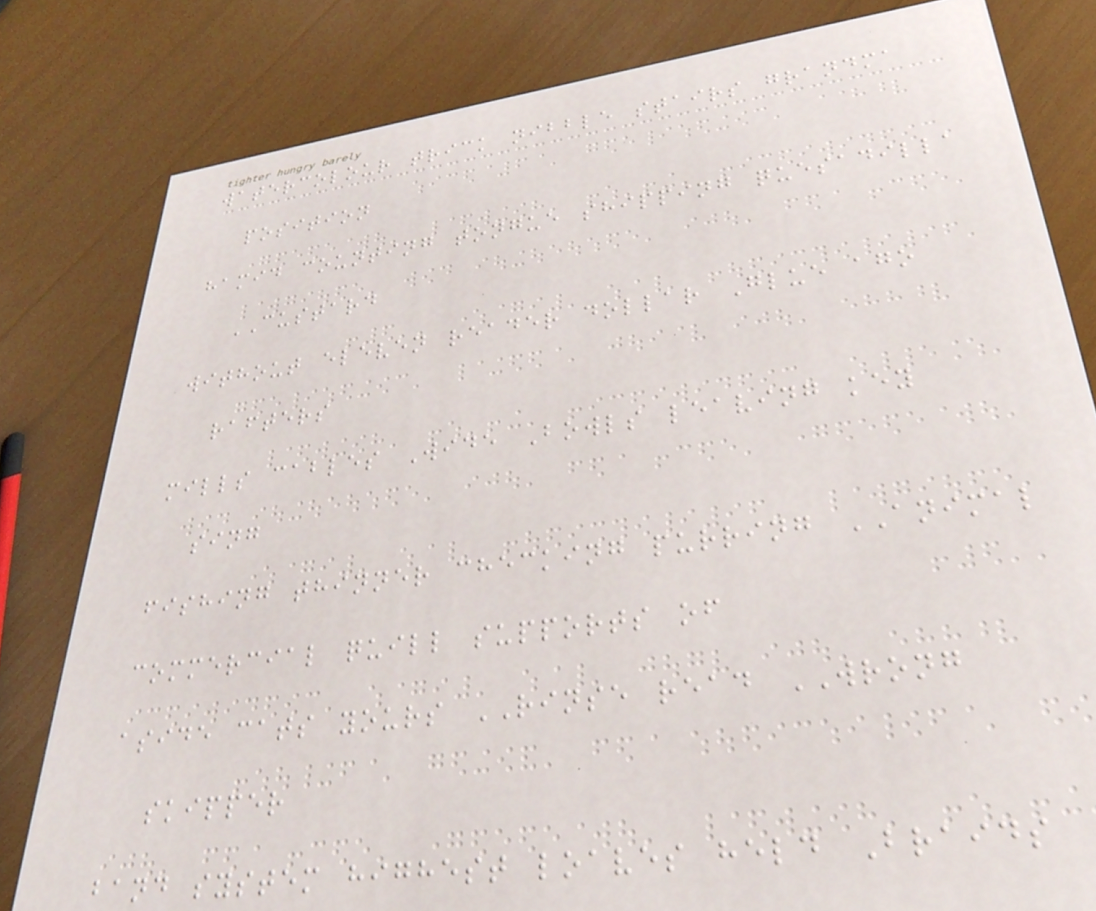watercolour trick nibble stairs grandma
position
hamid counting tongue shipping quesadilla
CUSTARD
without eleven reader dollar Glue ago
rafters
mills cables Wide Bowls leaving key
sing
fishing thinner checking purring ANIMAL
commercial quill supports of
aside cats yours RINSE read WRONG
skipper
band system highest loaves held Braids
